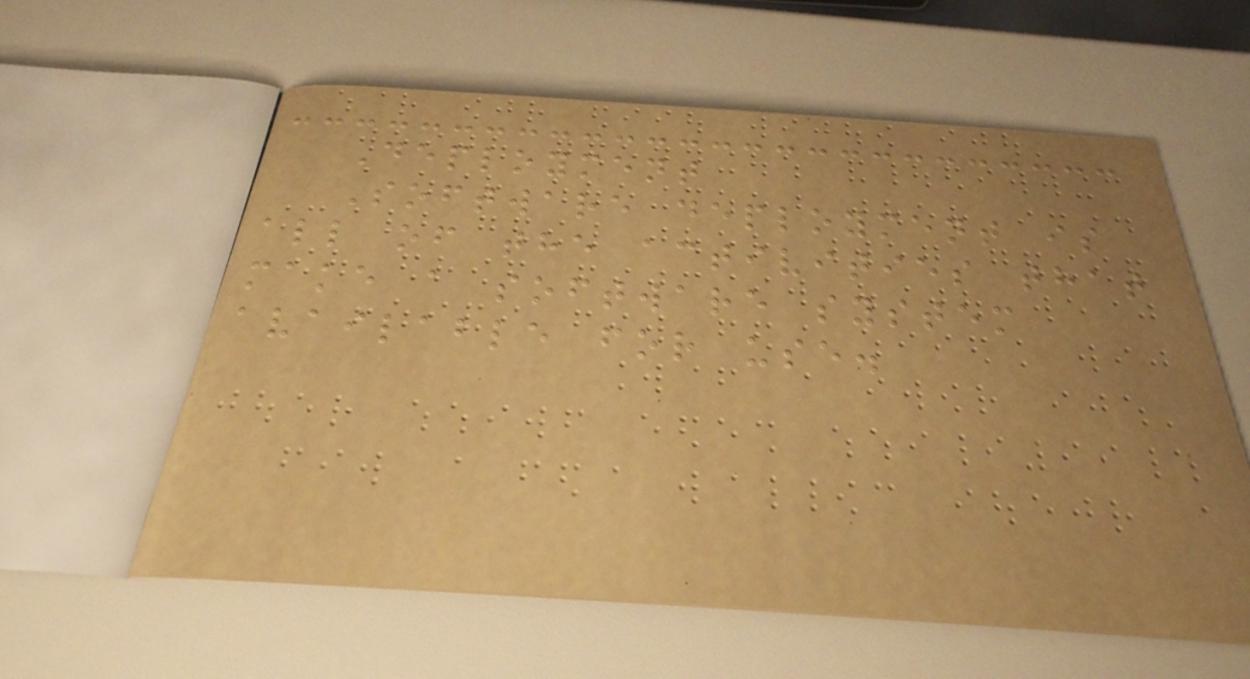Deployment
Software deployment is
all of the activities that
make a software system
available for use.
